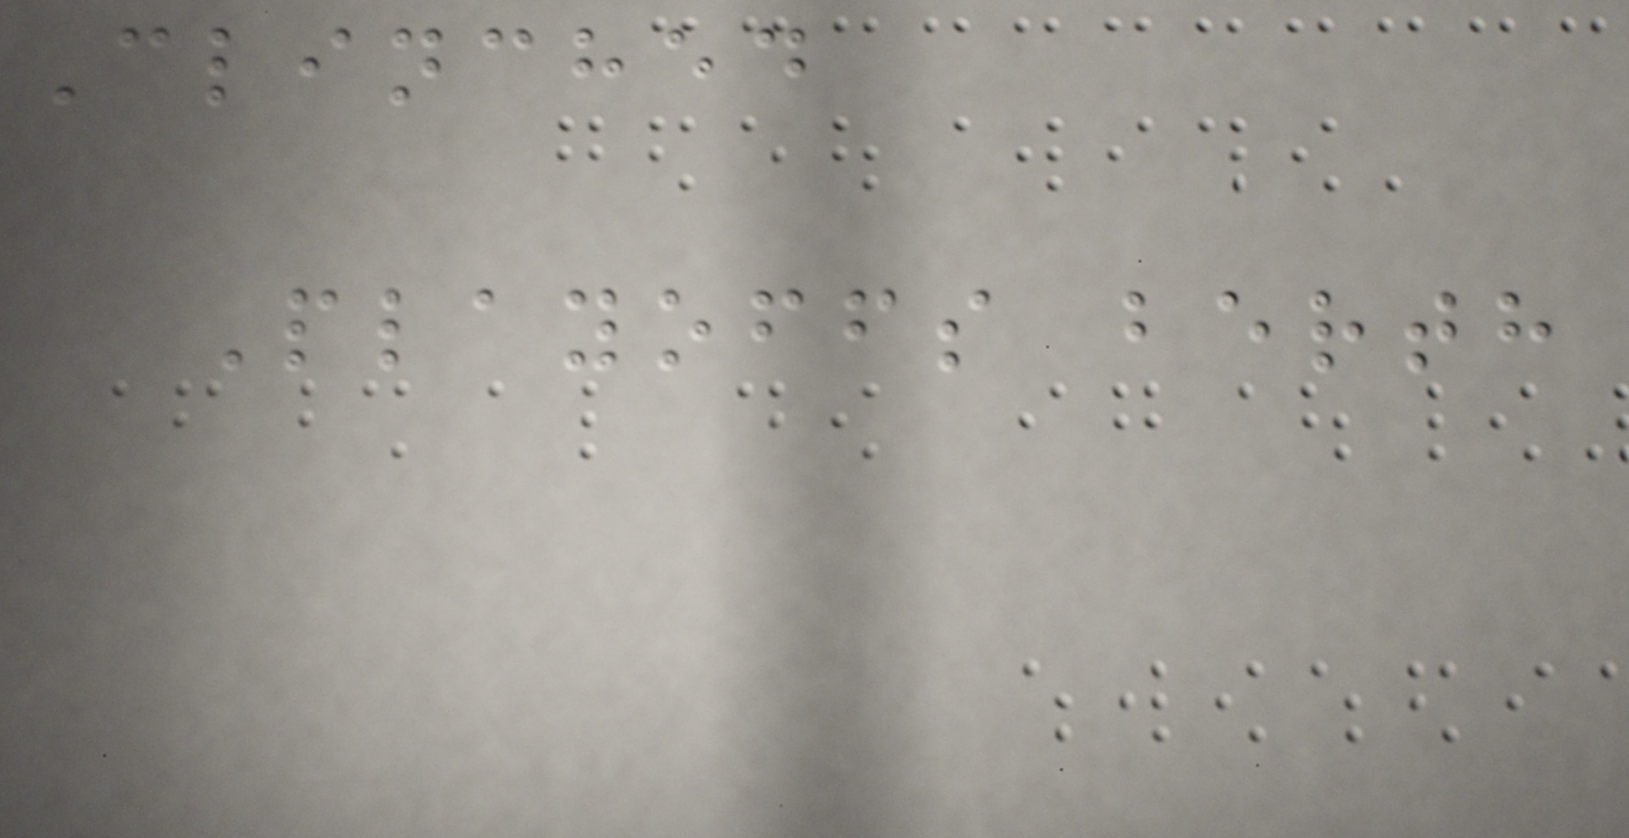Clinched
Playoffs berth
